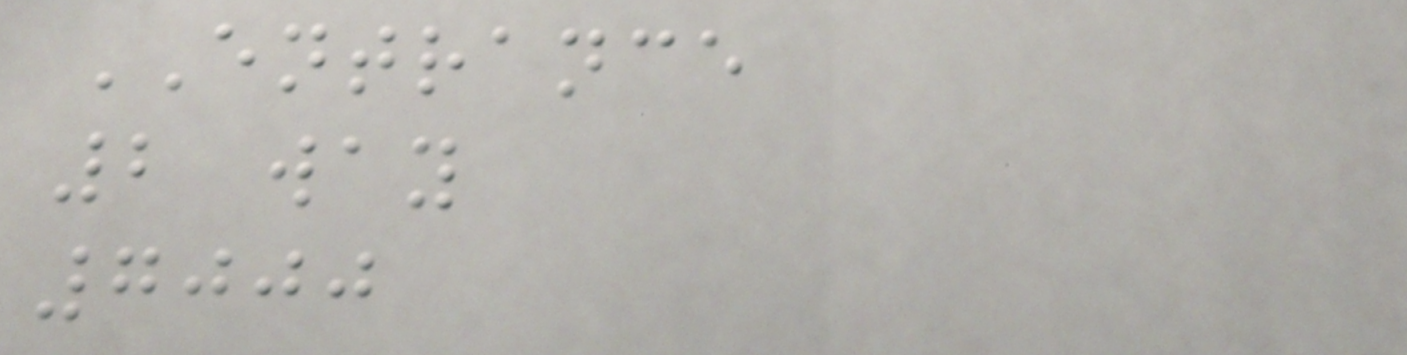ENTRANCE
2 way
7000
